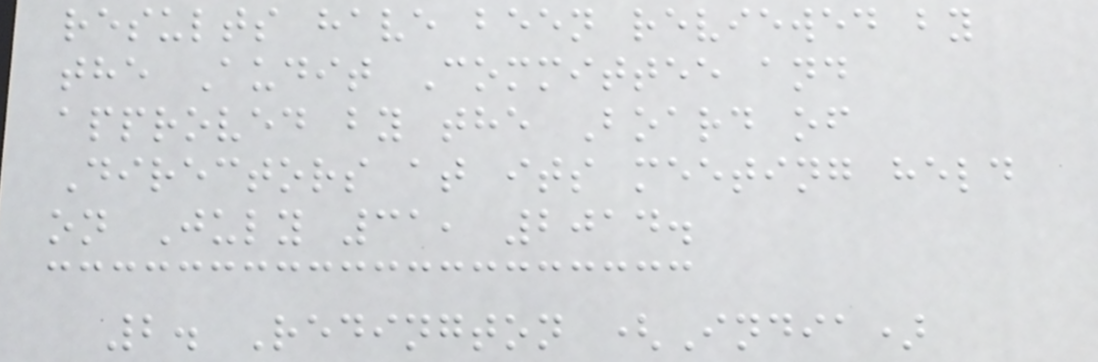results have been reviewed by
the Audit Committee and
approved by the Board of
Directors at its meeting held
on July 31, 2014.
2. Redington (India)
